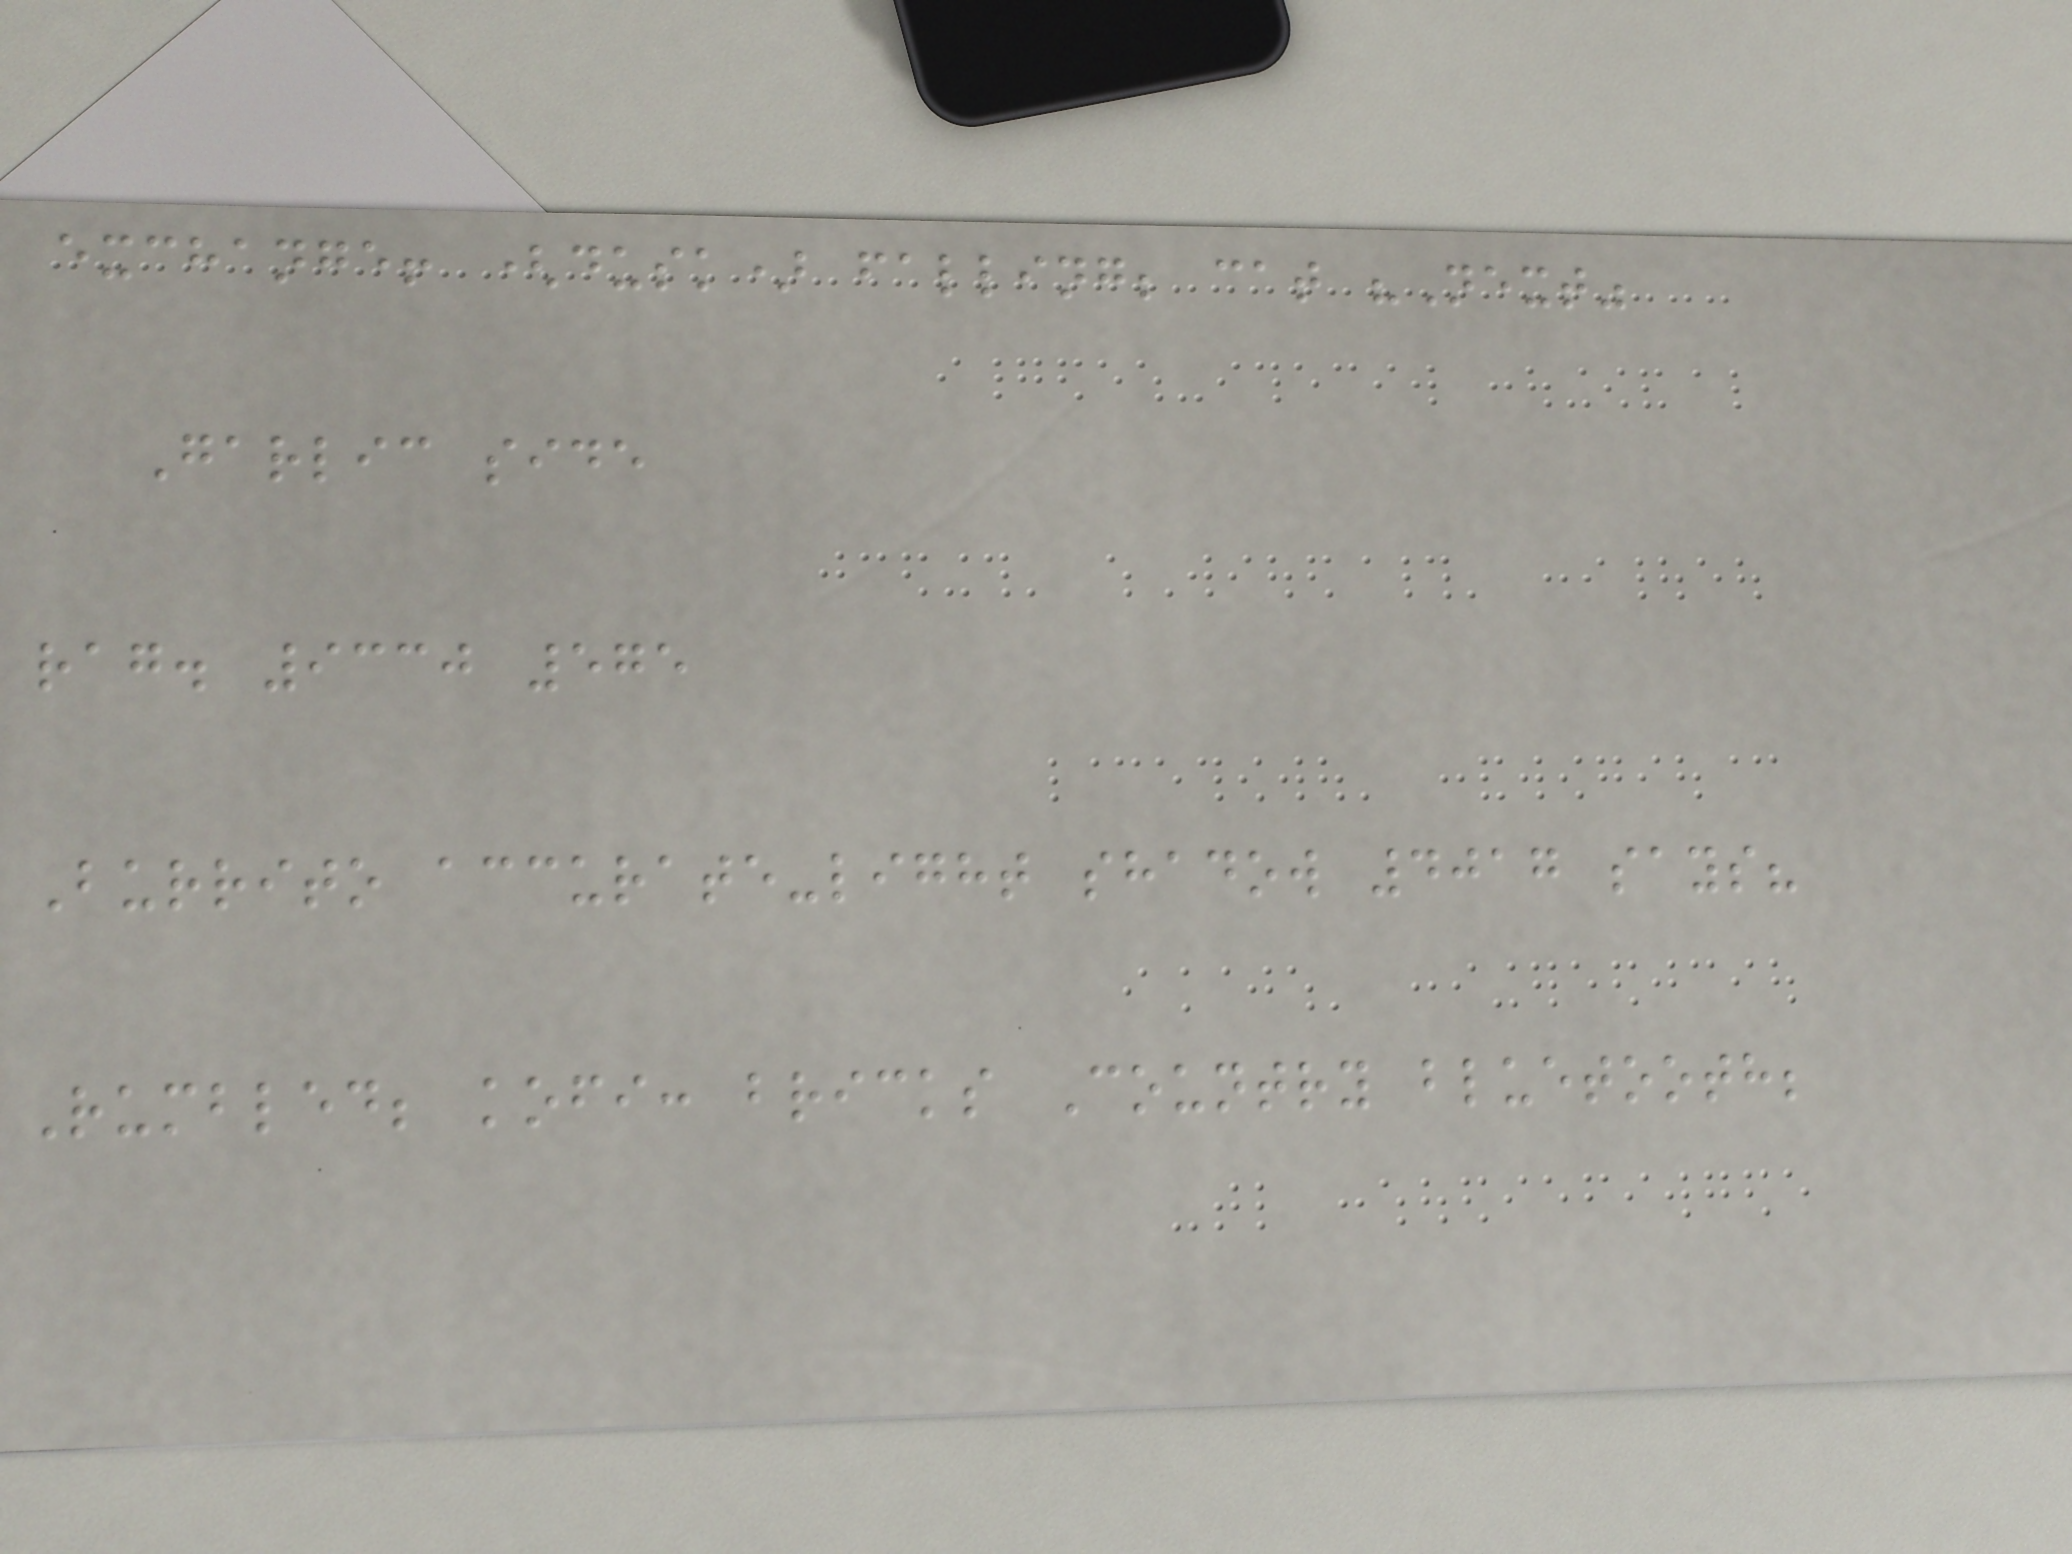exchange! (dusk) falling; cat "Next"
Garlic side
rag. 9330 575
Burrito accurate-light shadow 4017 says?
Rumbled; kofi: bricks Country bluetooth;
